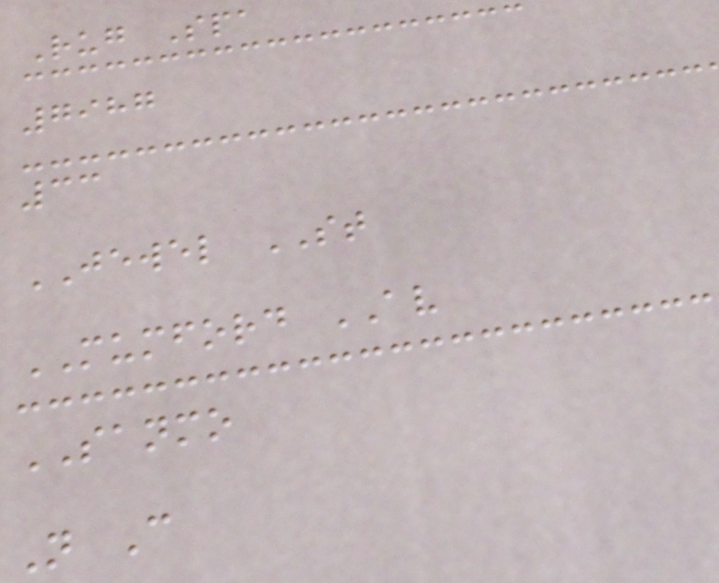Rug Spa
7987
33
JEWEL ST
MUMFORD AV
SANMO
N C
